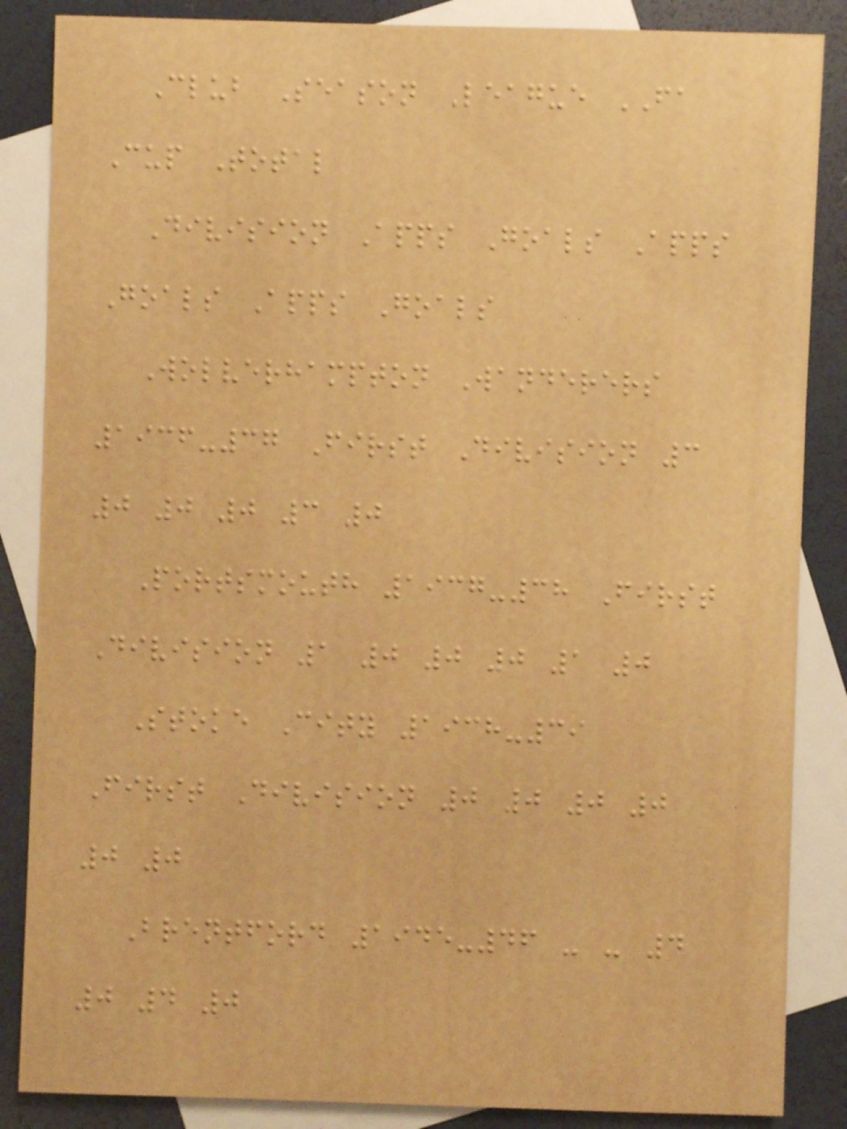Club Season League FA
Cup Total
Division Apps Goals Apps
Goals Apps Goals
Wolverhampton Wanderers
1936-37 First Division 3
0 0 0 3 0
Portsmouth 1937-38 First
Division 1 0 0 0 1 0
Stoke City 1938-39
First Division 0 0 0 0
0 0
Brentford 1945-46 - - 4
0 4 0
